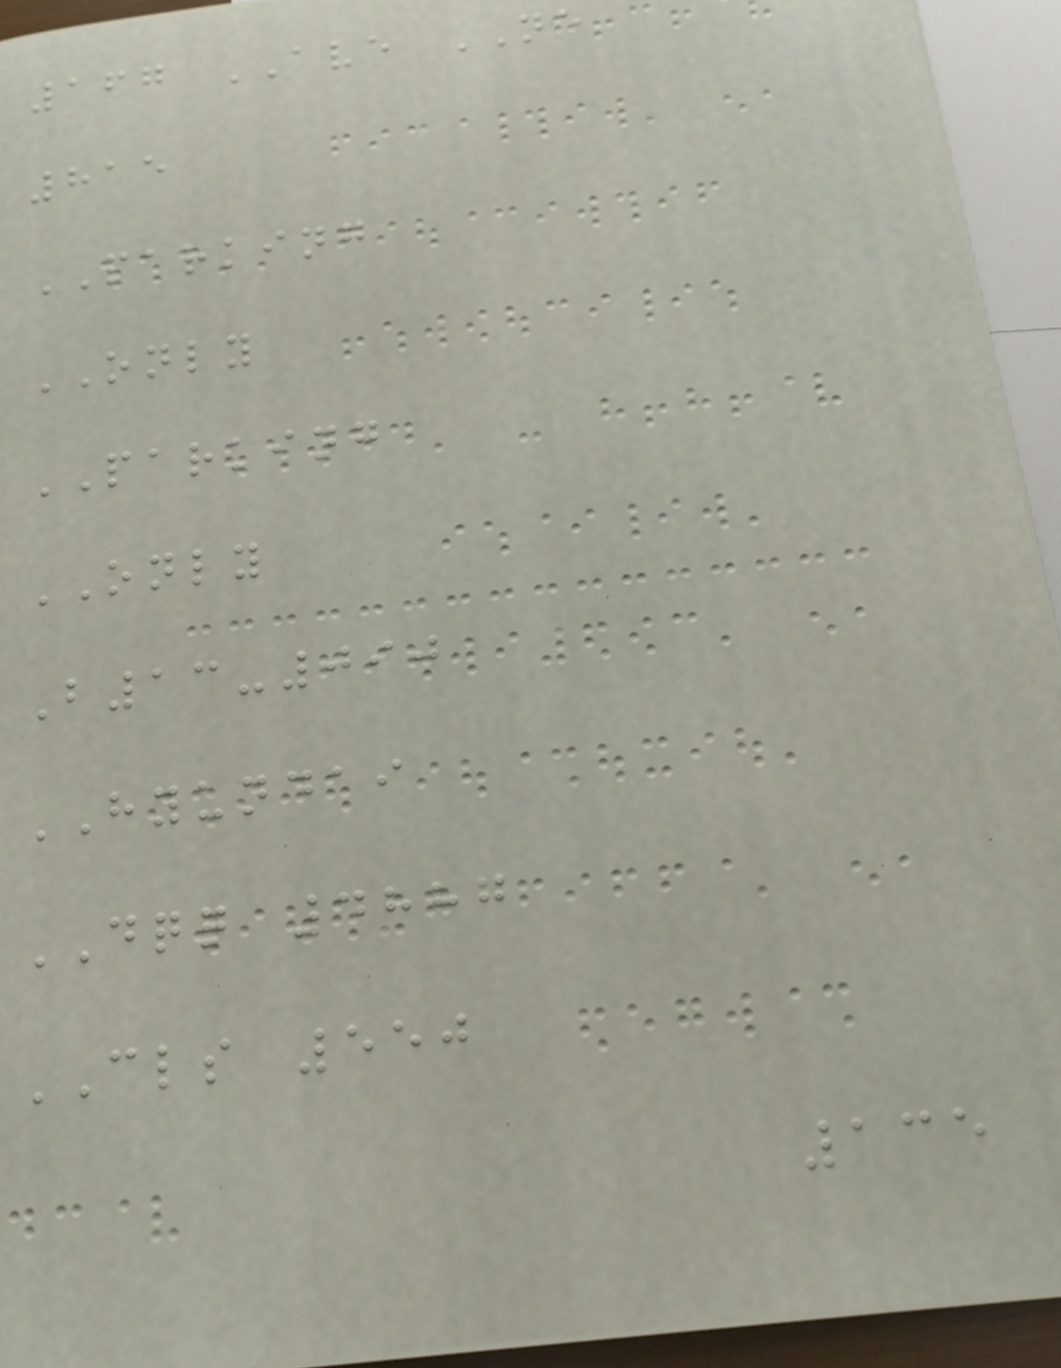167 AVE NE
815
PARKING
ONLY
PARKING
ONLY
B13-090
HYUNDAI
DQQ 4887
CLS 550
135
